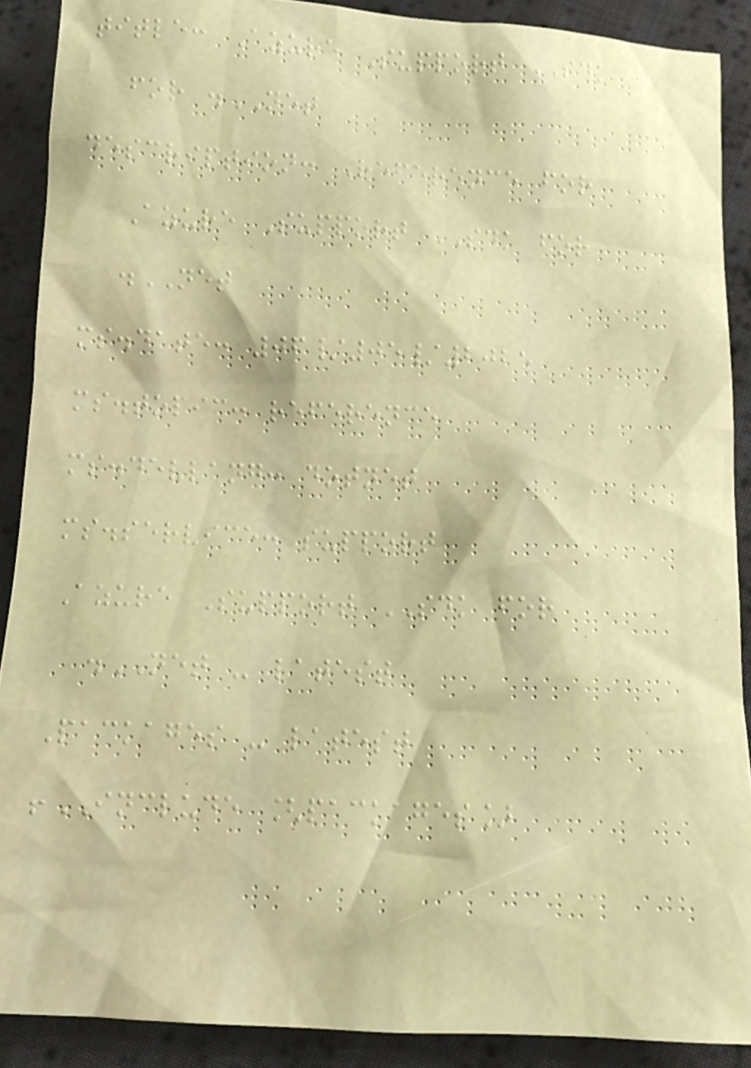title: Azure Support SDK
for .NET
description: Reference for
Azure Support SDK for
.NET
ms.date: 06/05/2025
ms.topic: reference
ms.devlang: dotnet
ms.service: support
Azure Support SDK for
.NET - latest
Packages - latest
!INCLUDE [packages]
